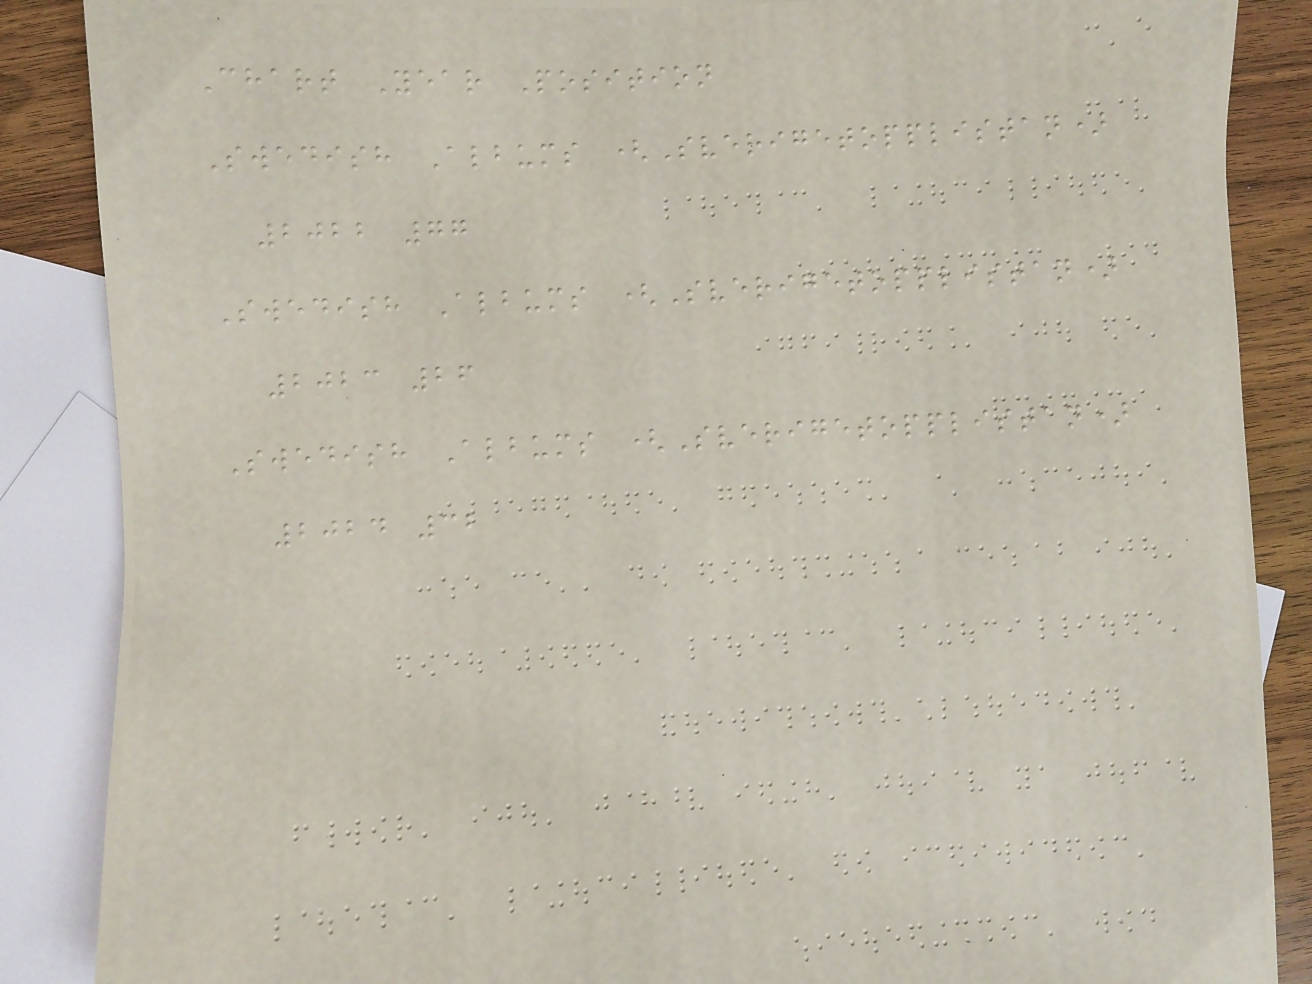Chart Year Position
Swedish Albums (Sverigetopplistan)
2022 77
Swedish Albums (Sverigetopplistan)
2023 26
Swedish Albums (Sverigetopplistan)
2024 32
